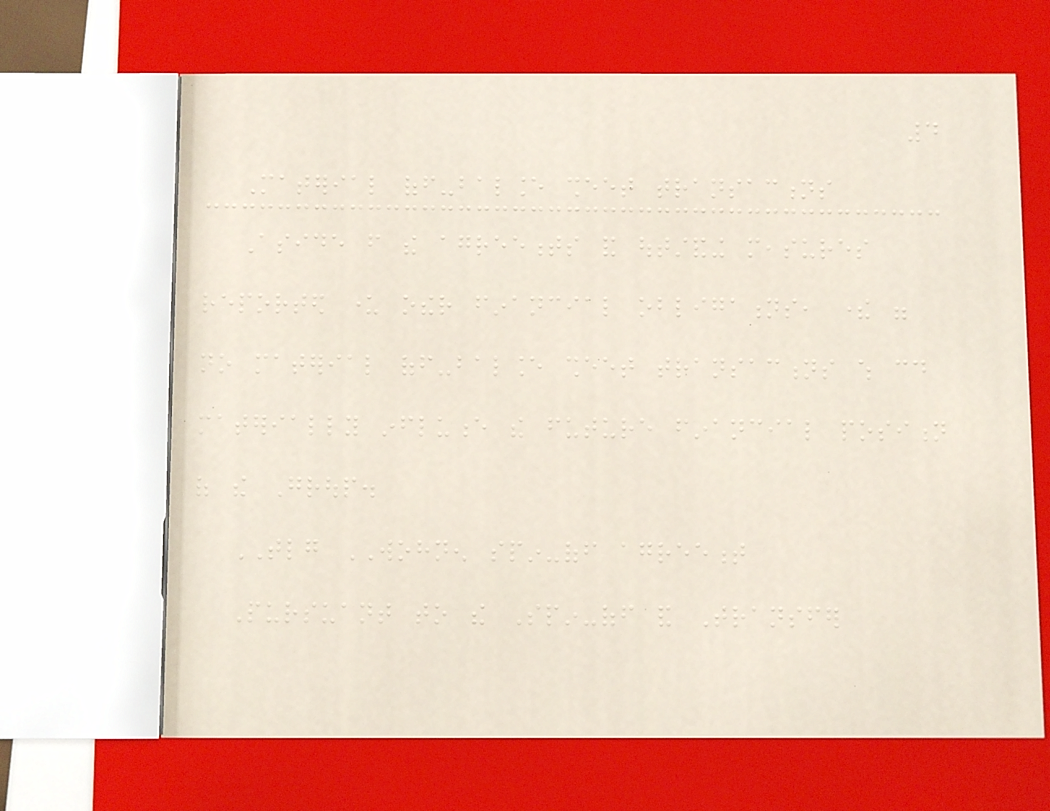4
Material off-balance sheet transactions
Aside from the agreements and outstanding measures
reported under other financial obligations, there were
no material off-balance sheet transactions which could
materially influence the future financial position
of the Group.
TLG WOHNEN spin-off agreement
Pursuant to the Spin-off and Transfer
